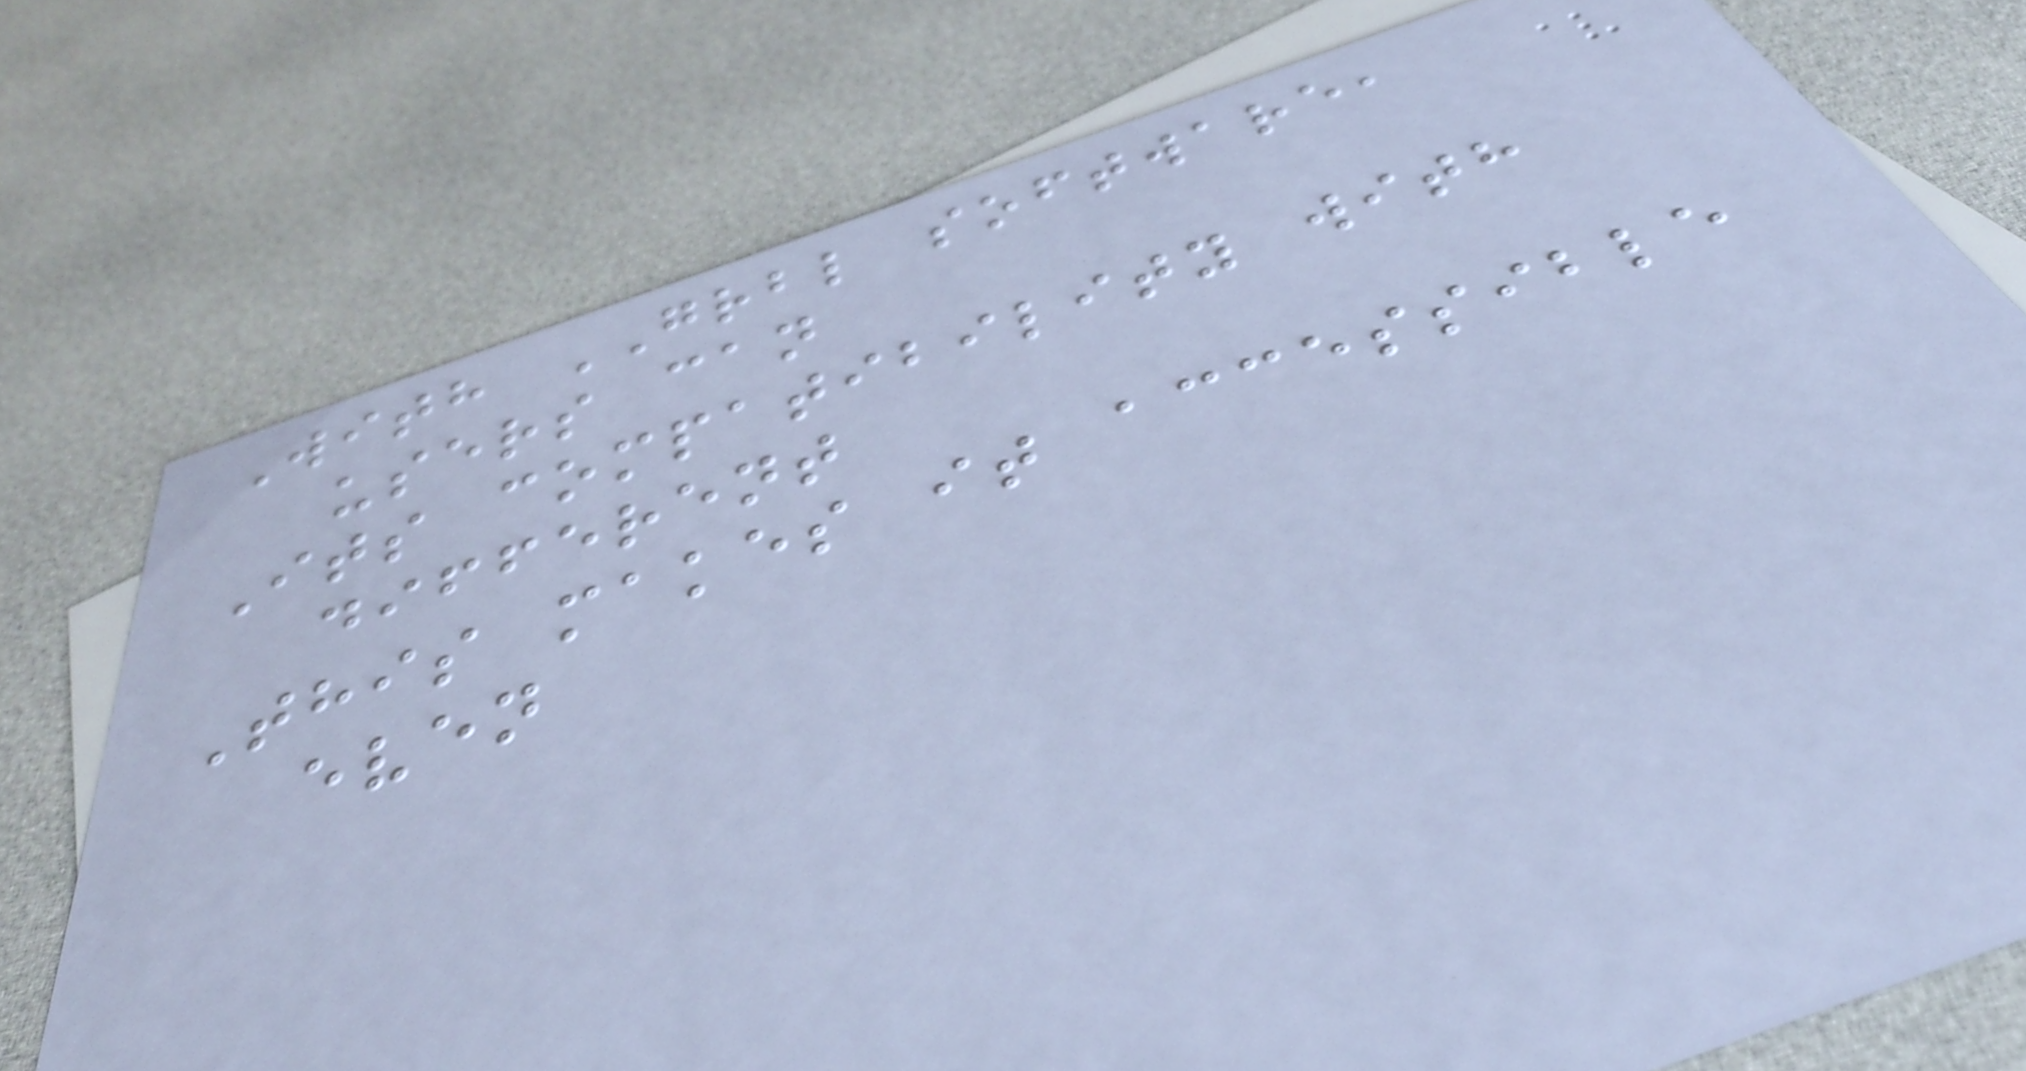With GRBL software,
users can
Its compatibility with
different
This makes it accessible
even
